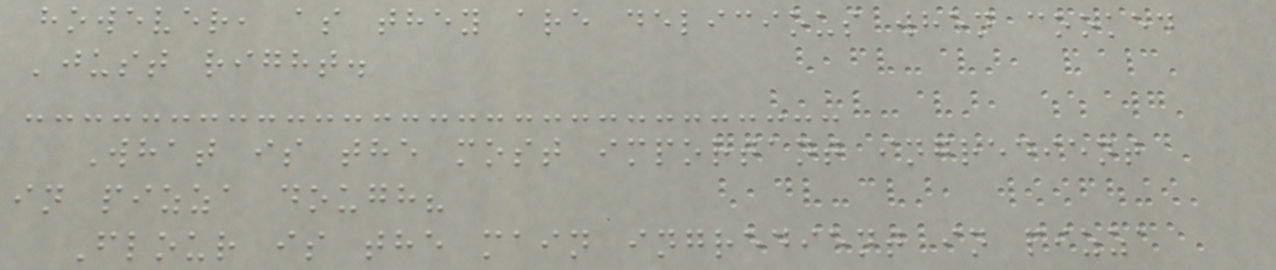however, as they are delicious when cooked
'just right.
What is the most important ingredient
in pizza dough?
Flour is the main ingredient in pizza
